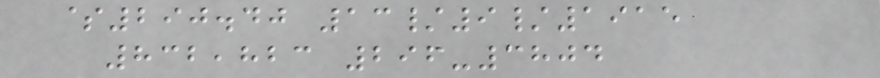$290.40 13/9/1915
832,823 296-3804
